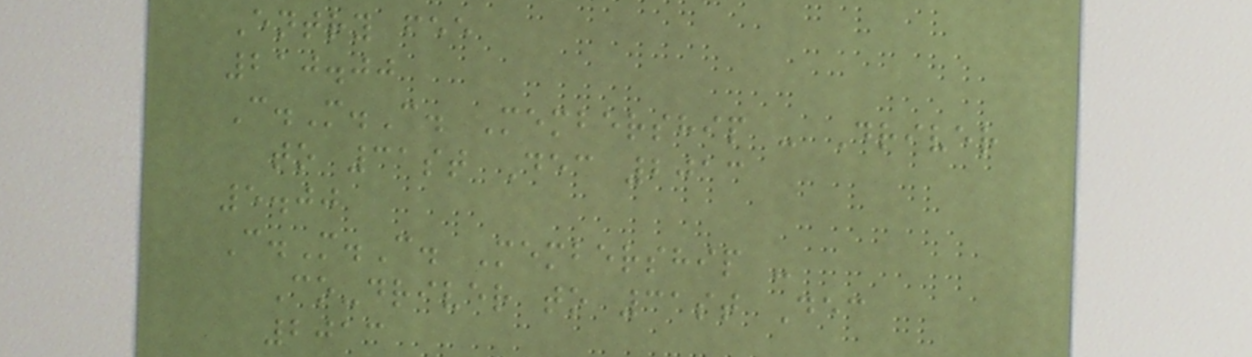Entry fee
210.00
C.M.C. Membership - Driver
to 31st Dec 2013
5.00
C.M.C. Membership -
Co-driver to 31st Dec
2013
